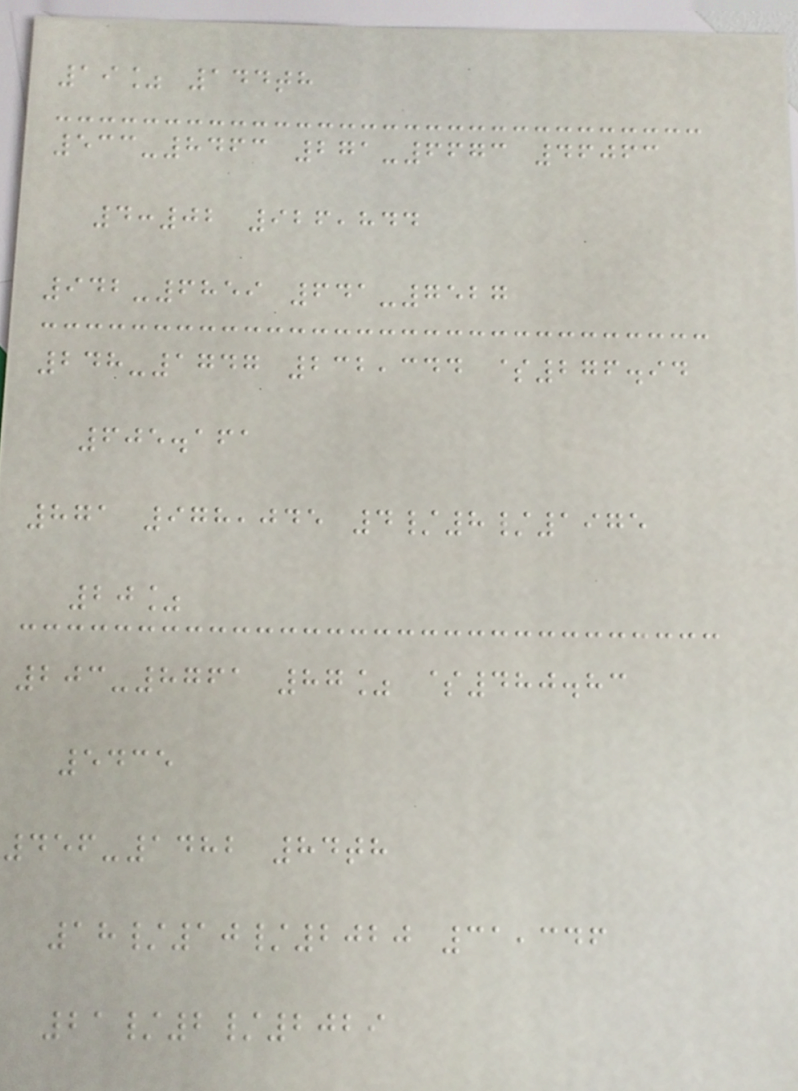19% 144th
533-8463 271-6673 46063
4:02 926,844
942-6859 641-7527
248-1747 232,344 $276.94
605.161
871 978,045 4/8/1975
20%
203-8761 87% $480.83
5435
456-1482 84th
18/10/2020 31,346
21/2/2029
